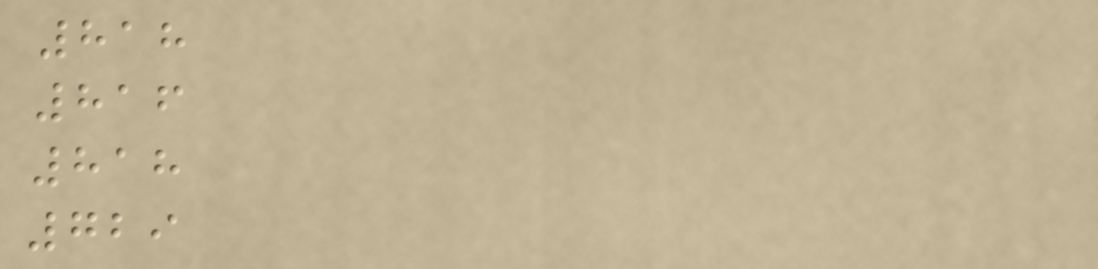818
816
818
729
